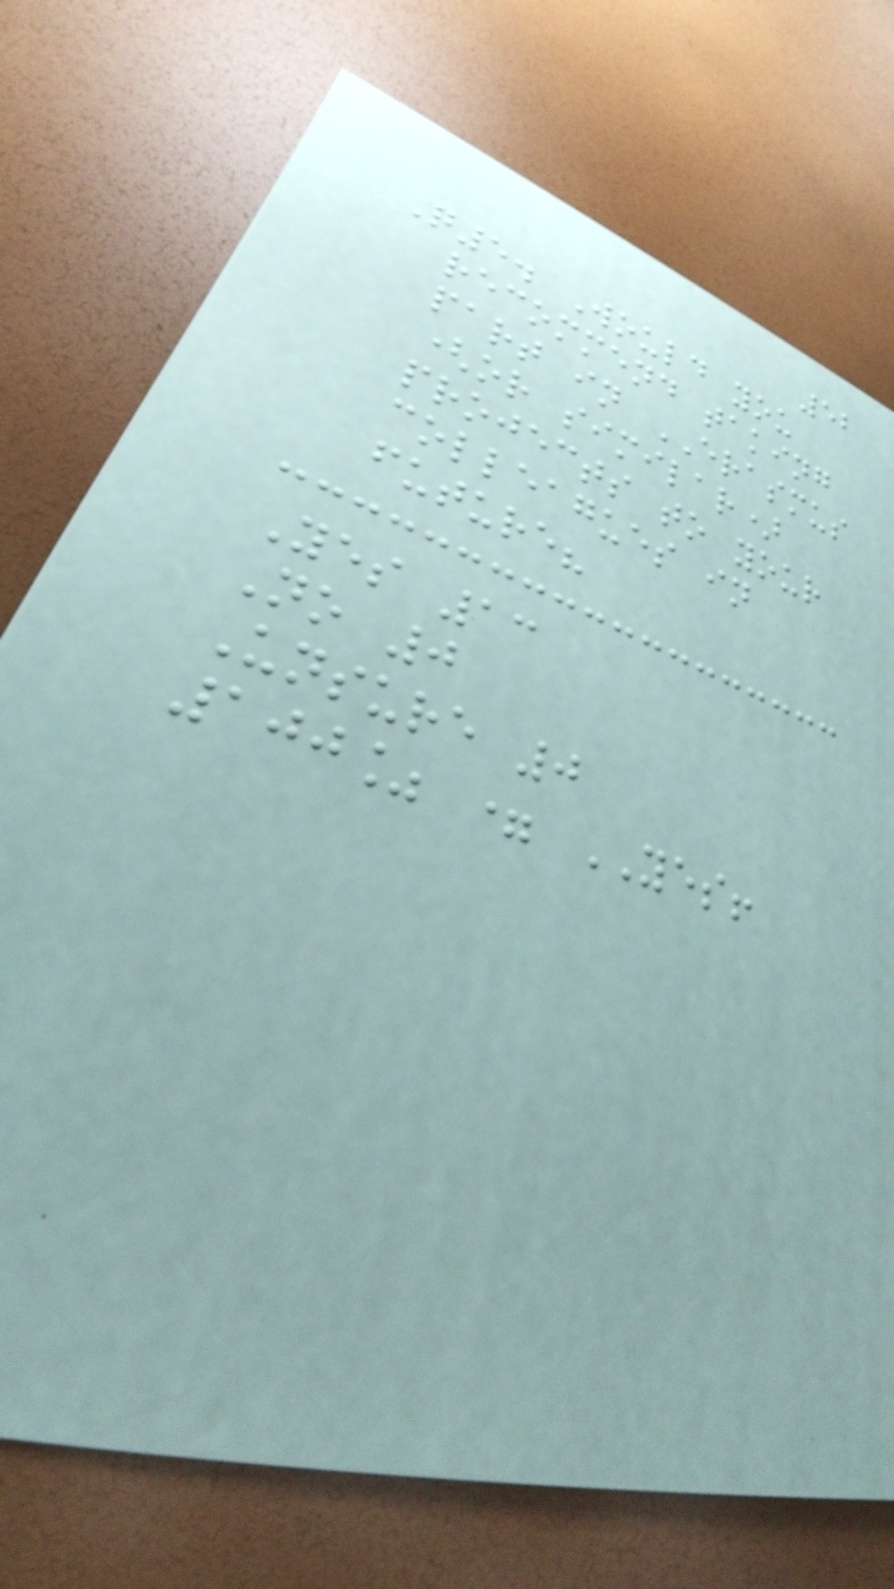52
Q5. Would you
recommend taking
part in ERASMUS
(or similar)
projects to your
colleagues in
future?
Yes 13
No 0
Unsure 0
100% = YES!
